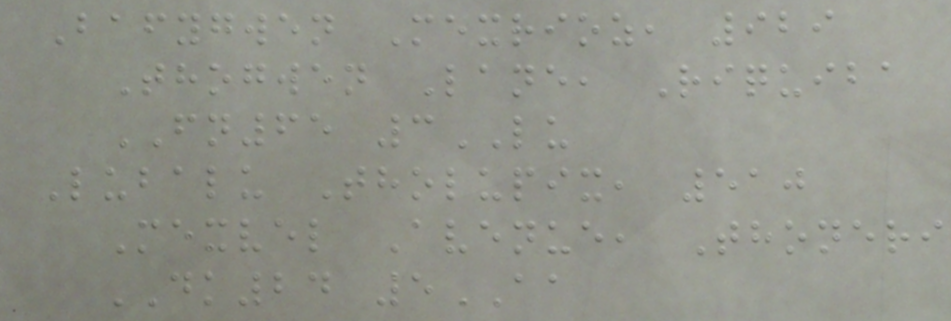Bafygwen Mexrioz, 929
Thogwen Lane, Riquiba
FN65 3LU
Lubalu Tholupix, 510
Mexvel Avenue, Thoneri
DK24 5AA
